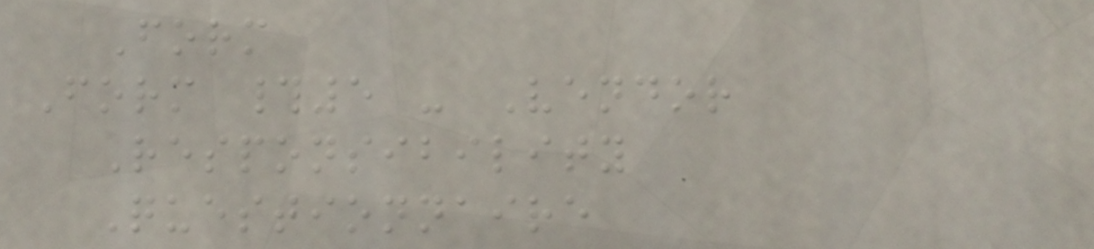Form
Form #5 - Vendor
Responsibility
Questionnaire
